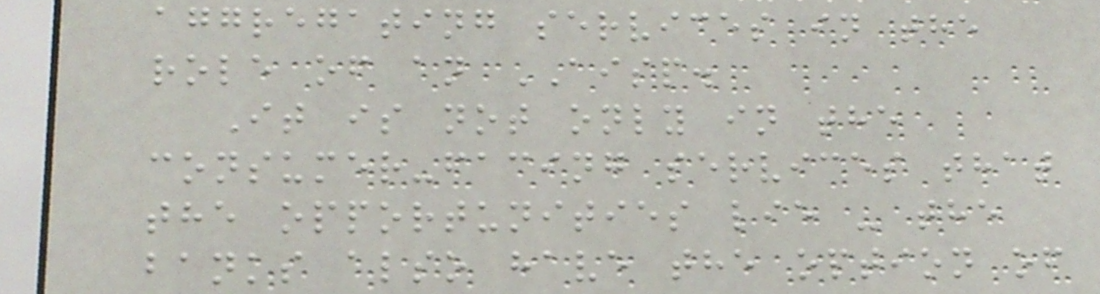aggregating services in the
role of an AISP.
It is not only in the
consumer-facing services that
the opportunities lie - the
banks also have the option of
